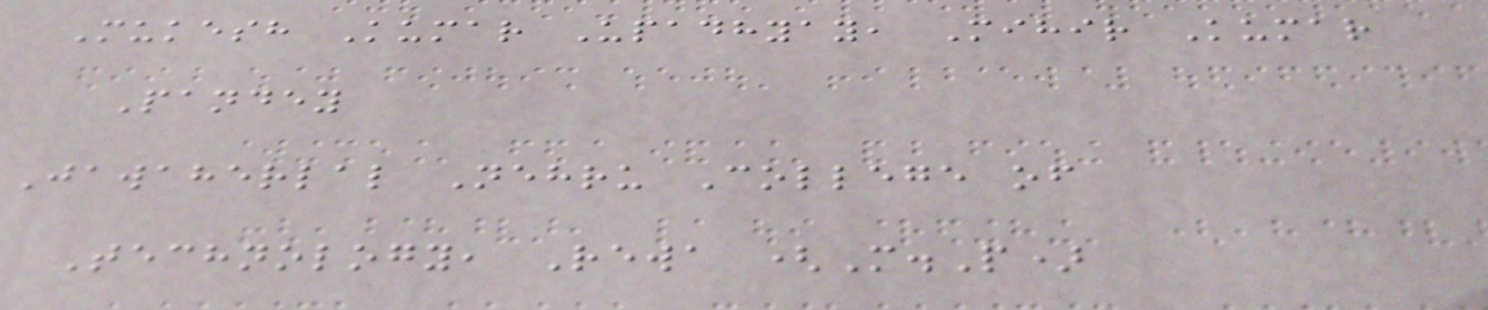Mukesh Kumar Upadhyay, Mihir Kumar
Pandey
Jawaherlal Nehru College of
Technology, Rewa (M.P)
